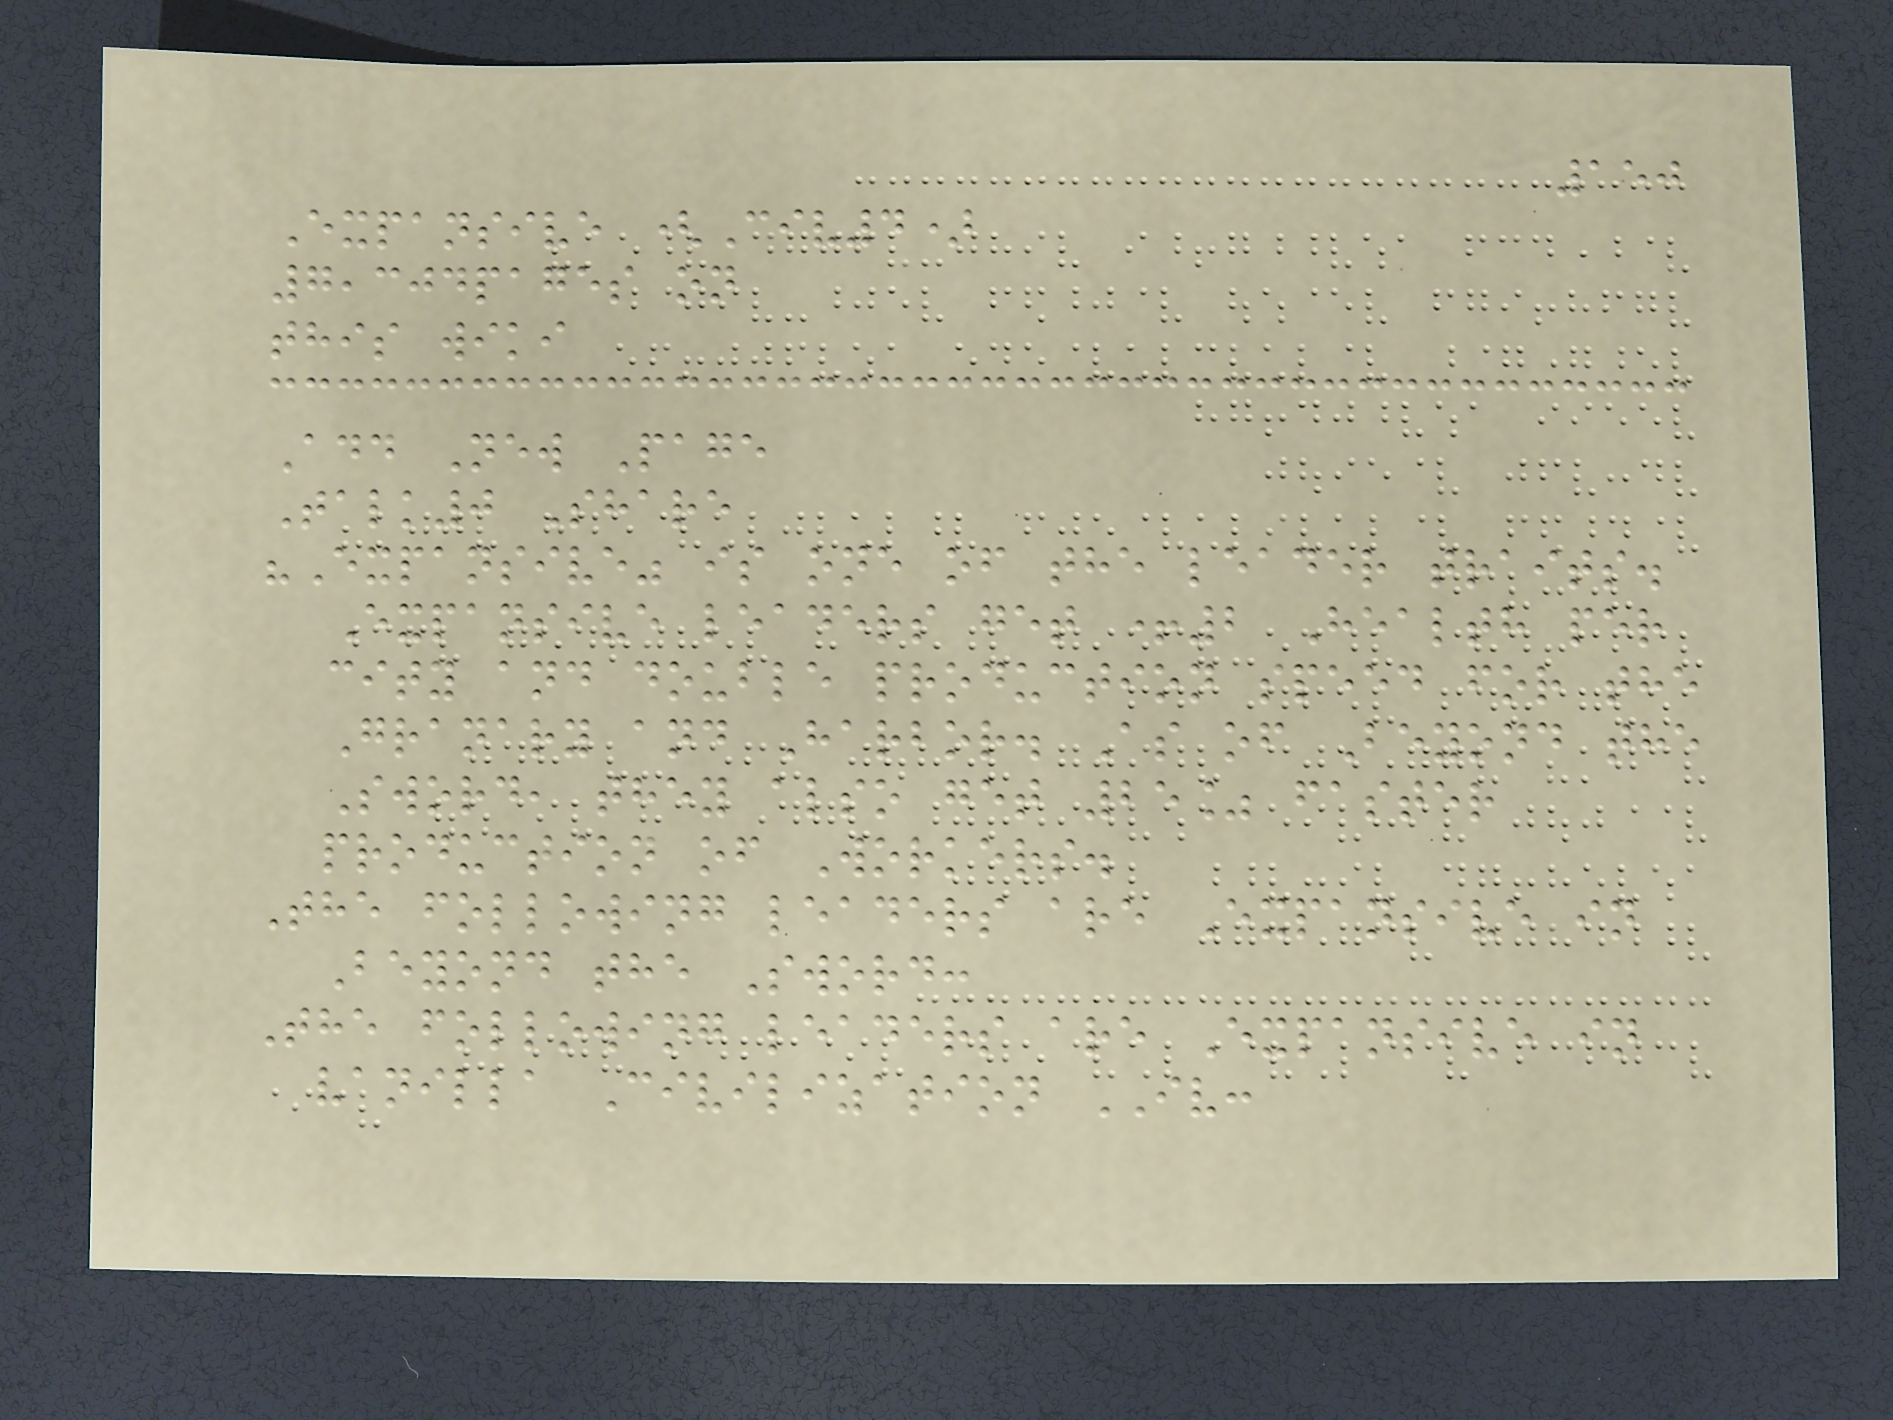150
Expansive (Civ4)
7,304pages on
this wiki
Add New Page
Talk0 Share
"Expansive" is one of the leader traits.
Expansive leaders get +2 Health per
city and double production speed for the
Granary and Harbor. As of Beyond the
Sword, they also get 25% faster
production of Workers.
The following leaders are Expansive in
Beyond the Sword:
The following leaders are Expansive in
vanilla Civilization IV:
